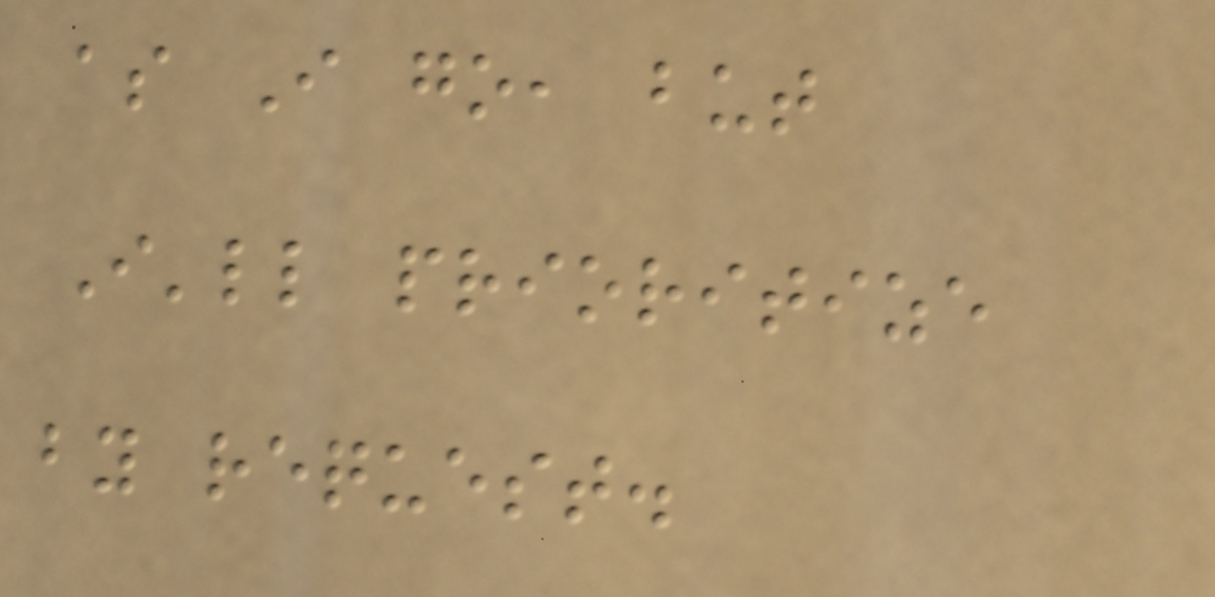as I go, but
I'll prioritize
by request.
